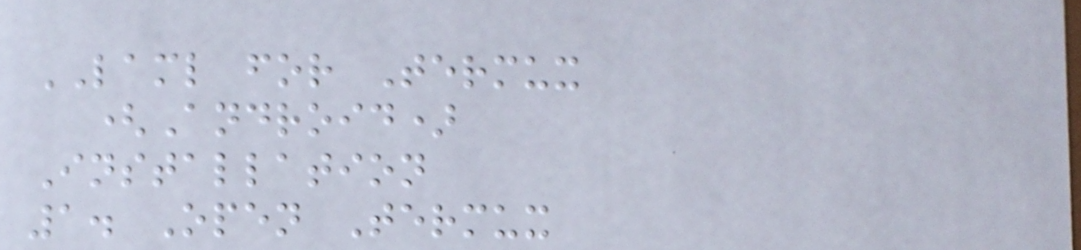LAML for Termux
(Android)
Installation
1. Open Termux
